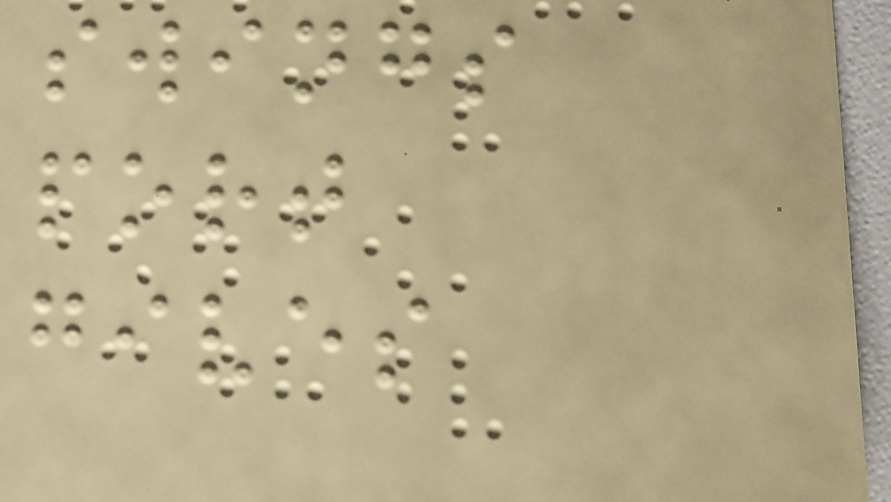swings
port
gives
